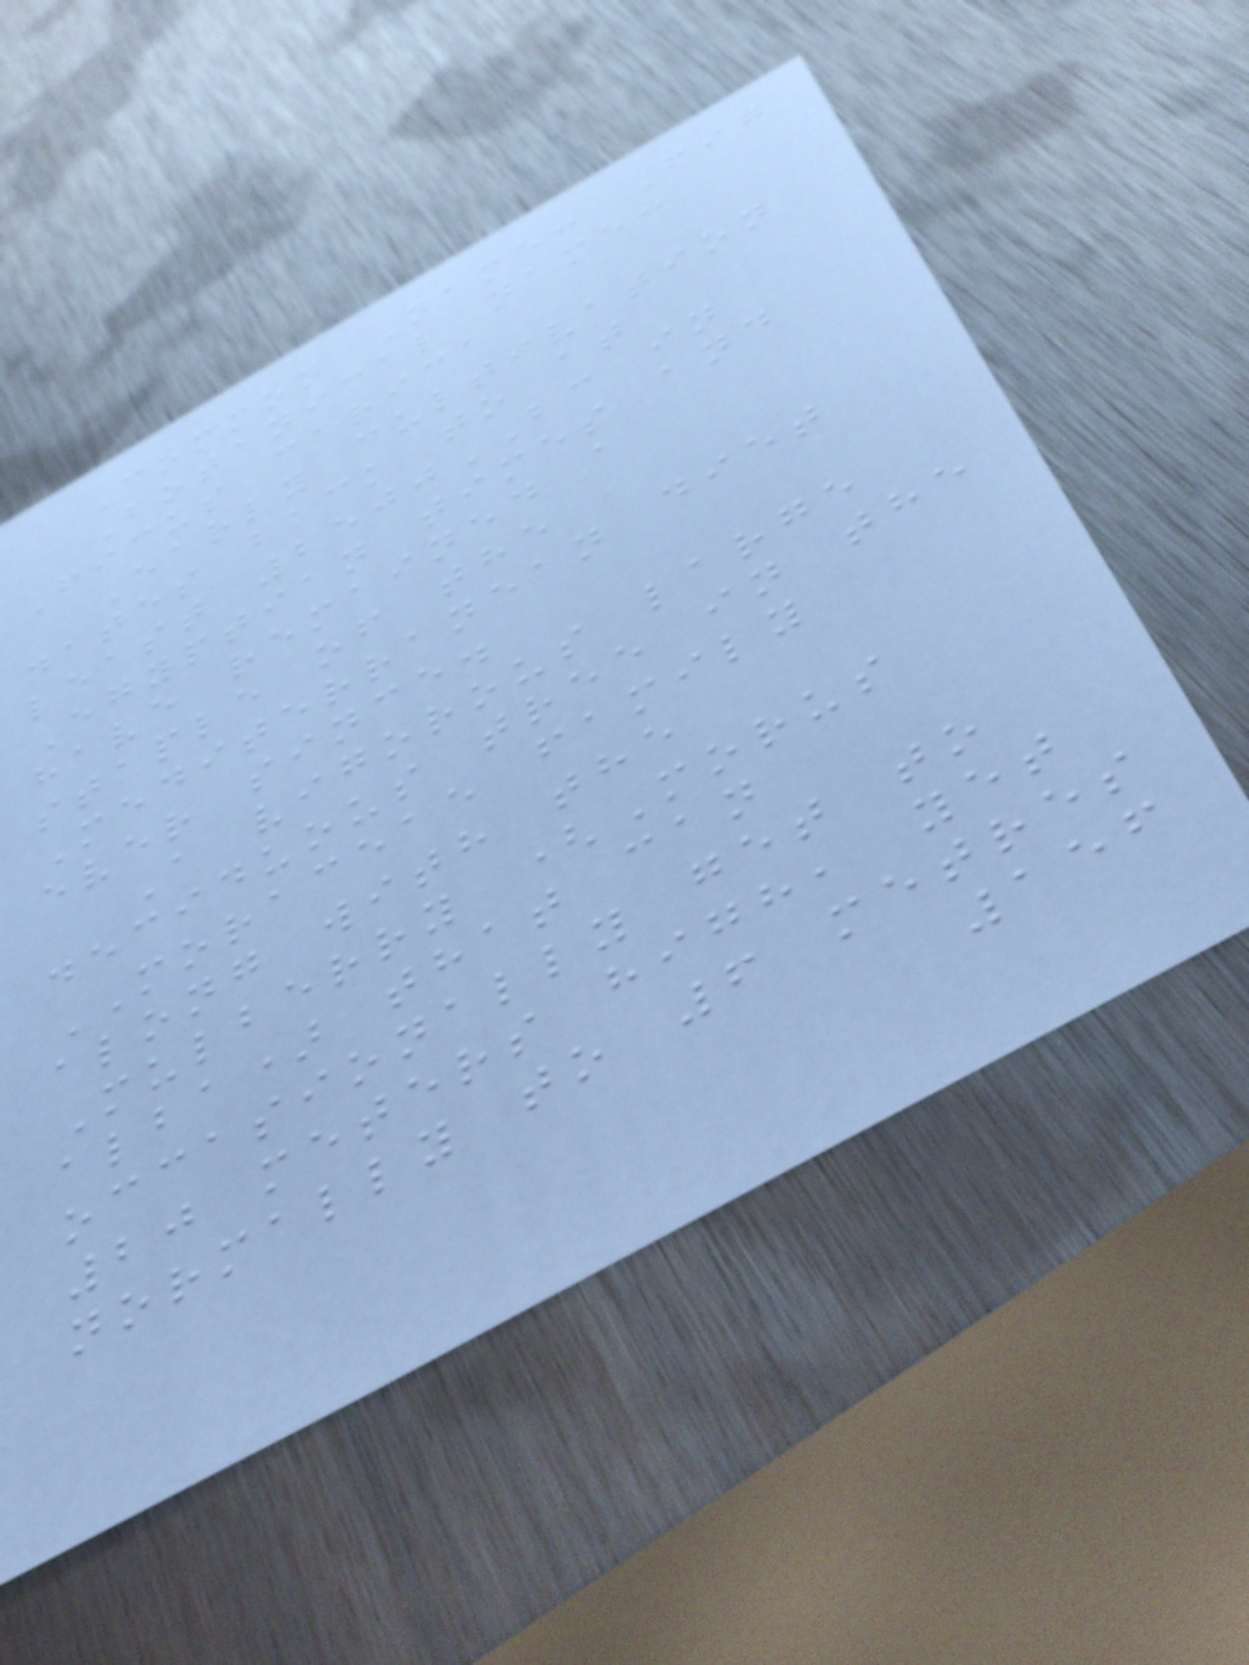Common Name: Fig
Botanical name:
Ficus carica
Early cultivation
dates back to at
least 2500BC in
Egyptian times and
have remained a
staple of the
Mediterranean diet
ever since.
A vigorous large
deciduous tree in the
MORACEAE family
along with the
Mulberry (Morus
alba) that can
occasionally get to
20 meters high, yet
normally to 6 metres
156
